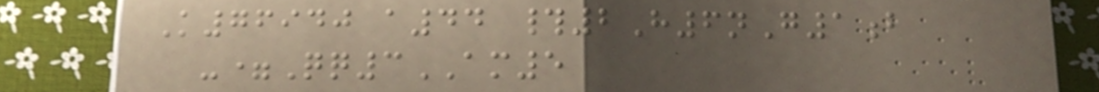K76940 a44 #2H6nG1b
-=Qq3AM5
